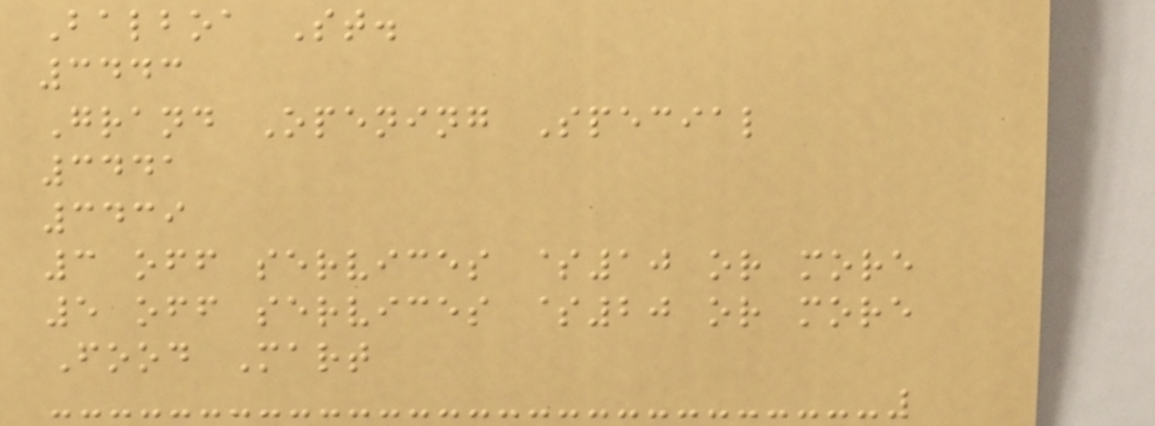Balboa St.
3443
Grand Opening Special
3441
3439
3 off services $10 or more
5 off services $20 or more
Food Mart
